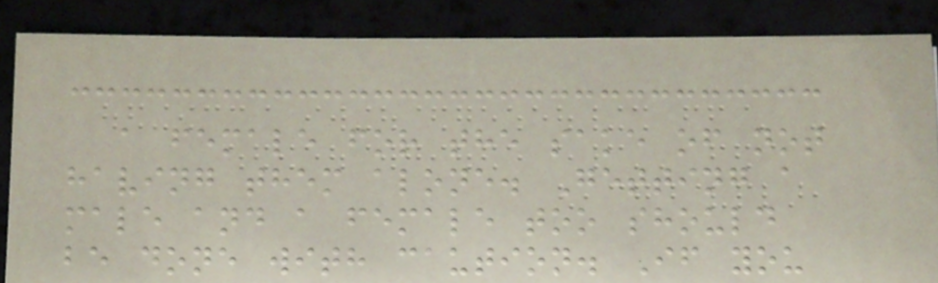a female for the sake of not
having them alone. Getting a
male and a female too should
be done with caution. If you
